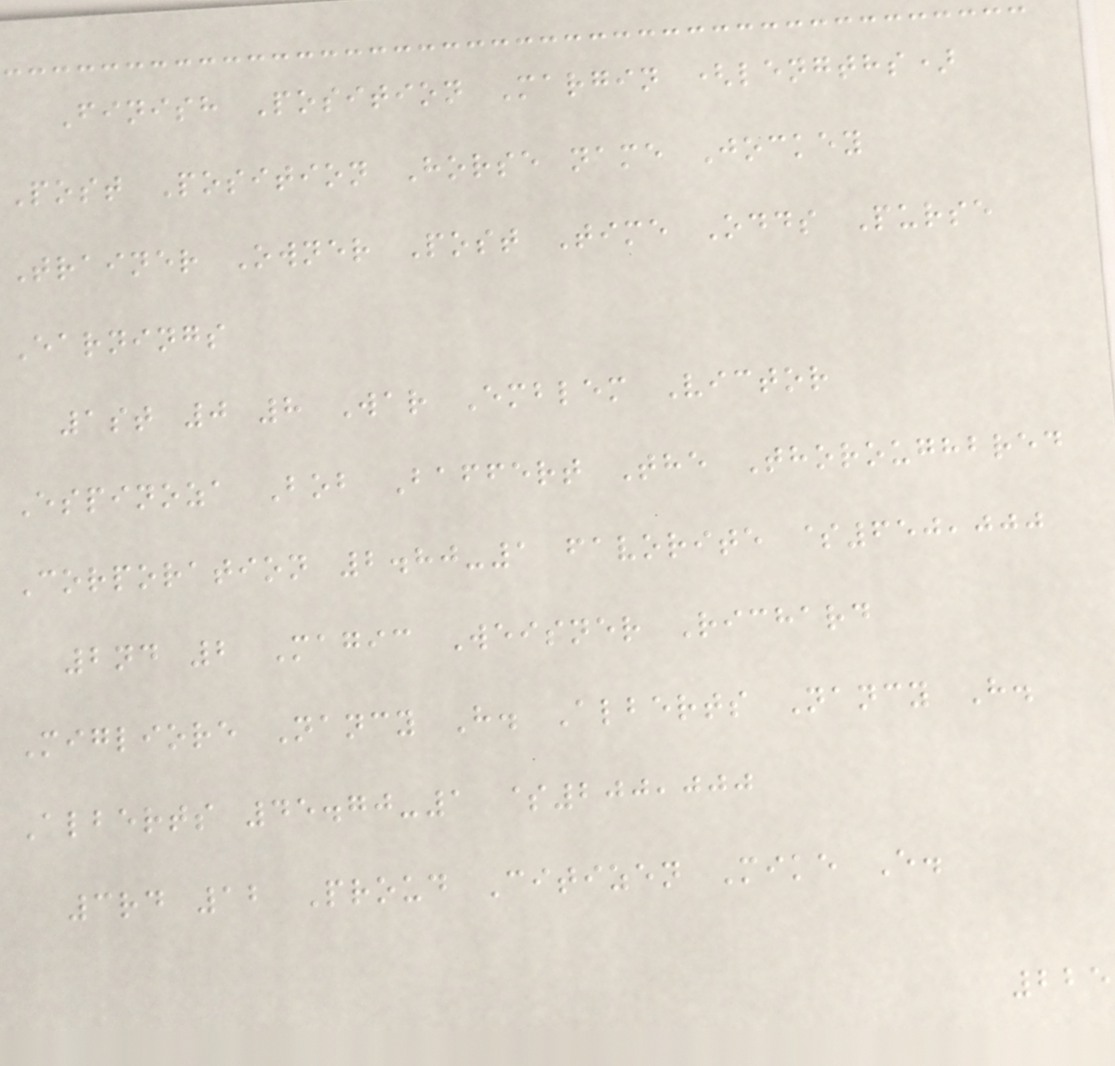Finish Position Margin (lengths)
Post Position Horse name Jockey
Trainer Owner Post Time Odds Purse
Earnings
1st 0 8 War Emblem Victor
Espinoza Bob Baffert The Thoroughbred
Corporation 2.80-1 favorite $650,000
2nd 2 Magic Weisner Richard
Migliore Nancy H. Alberts Nancy H.
Alberts 45.70-1 $200,000
3rd 12 Proud Citizen Mike E.
225
